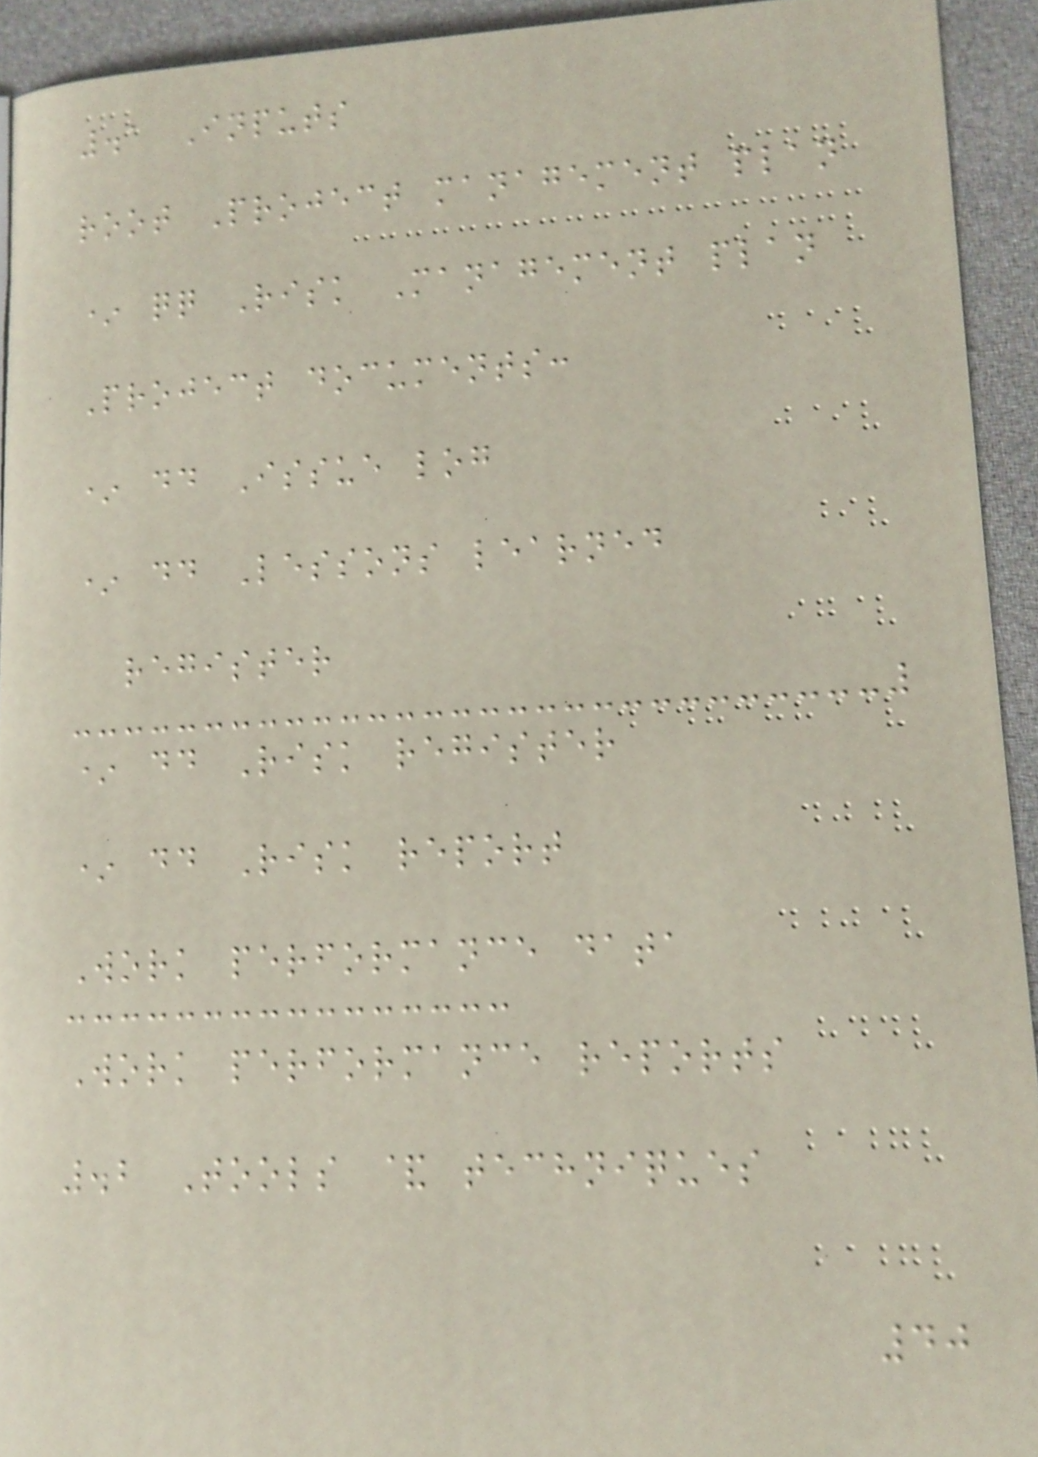.1 Inputs
root Project management plan
* qq Risk Management plan
Project documents:
* dd Issue log
* dd Lessons learned
register
* dd Risk register
* dd Risk report
Work performance data
Work performance reports
.2 Tools & techniques
40
